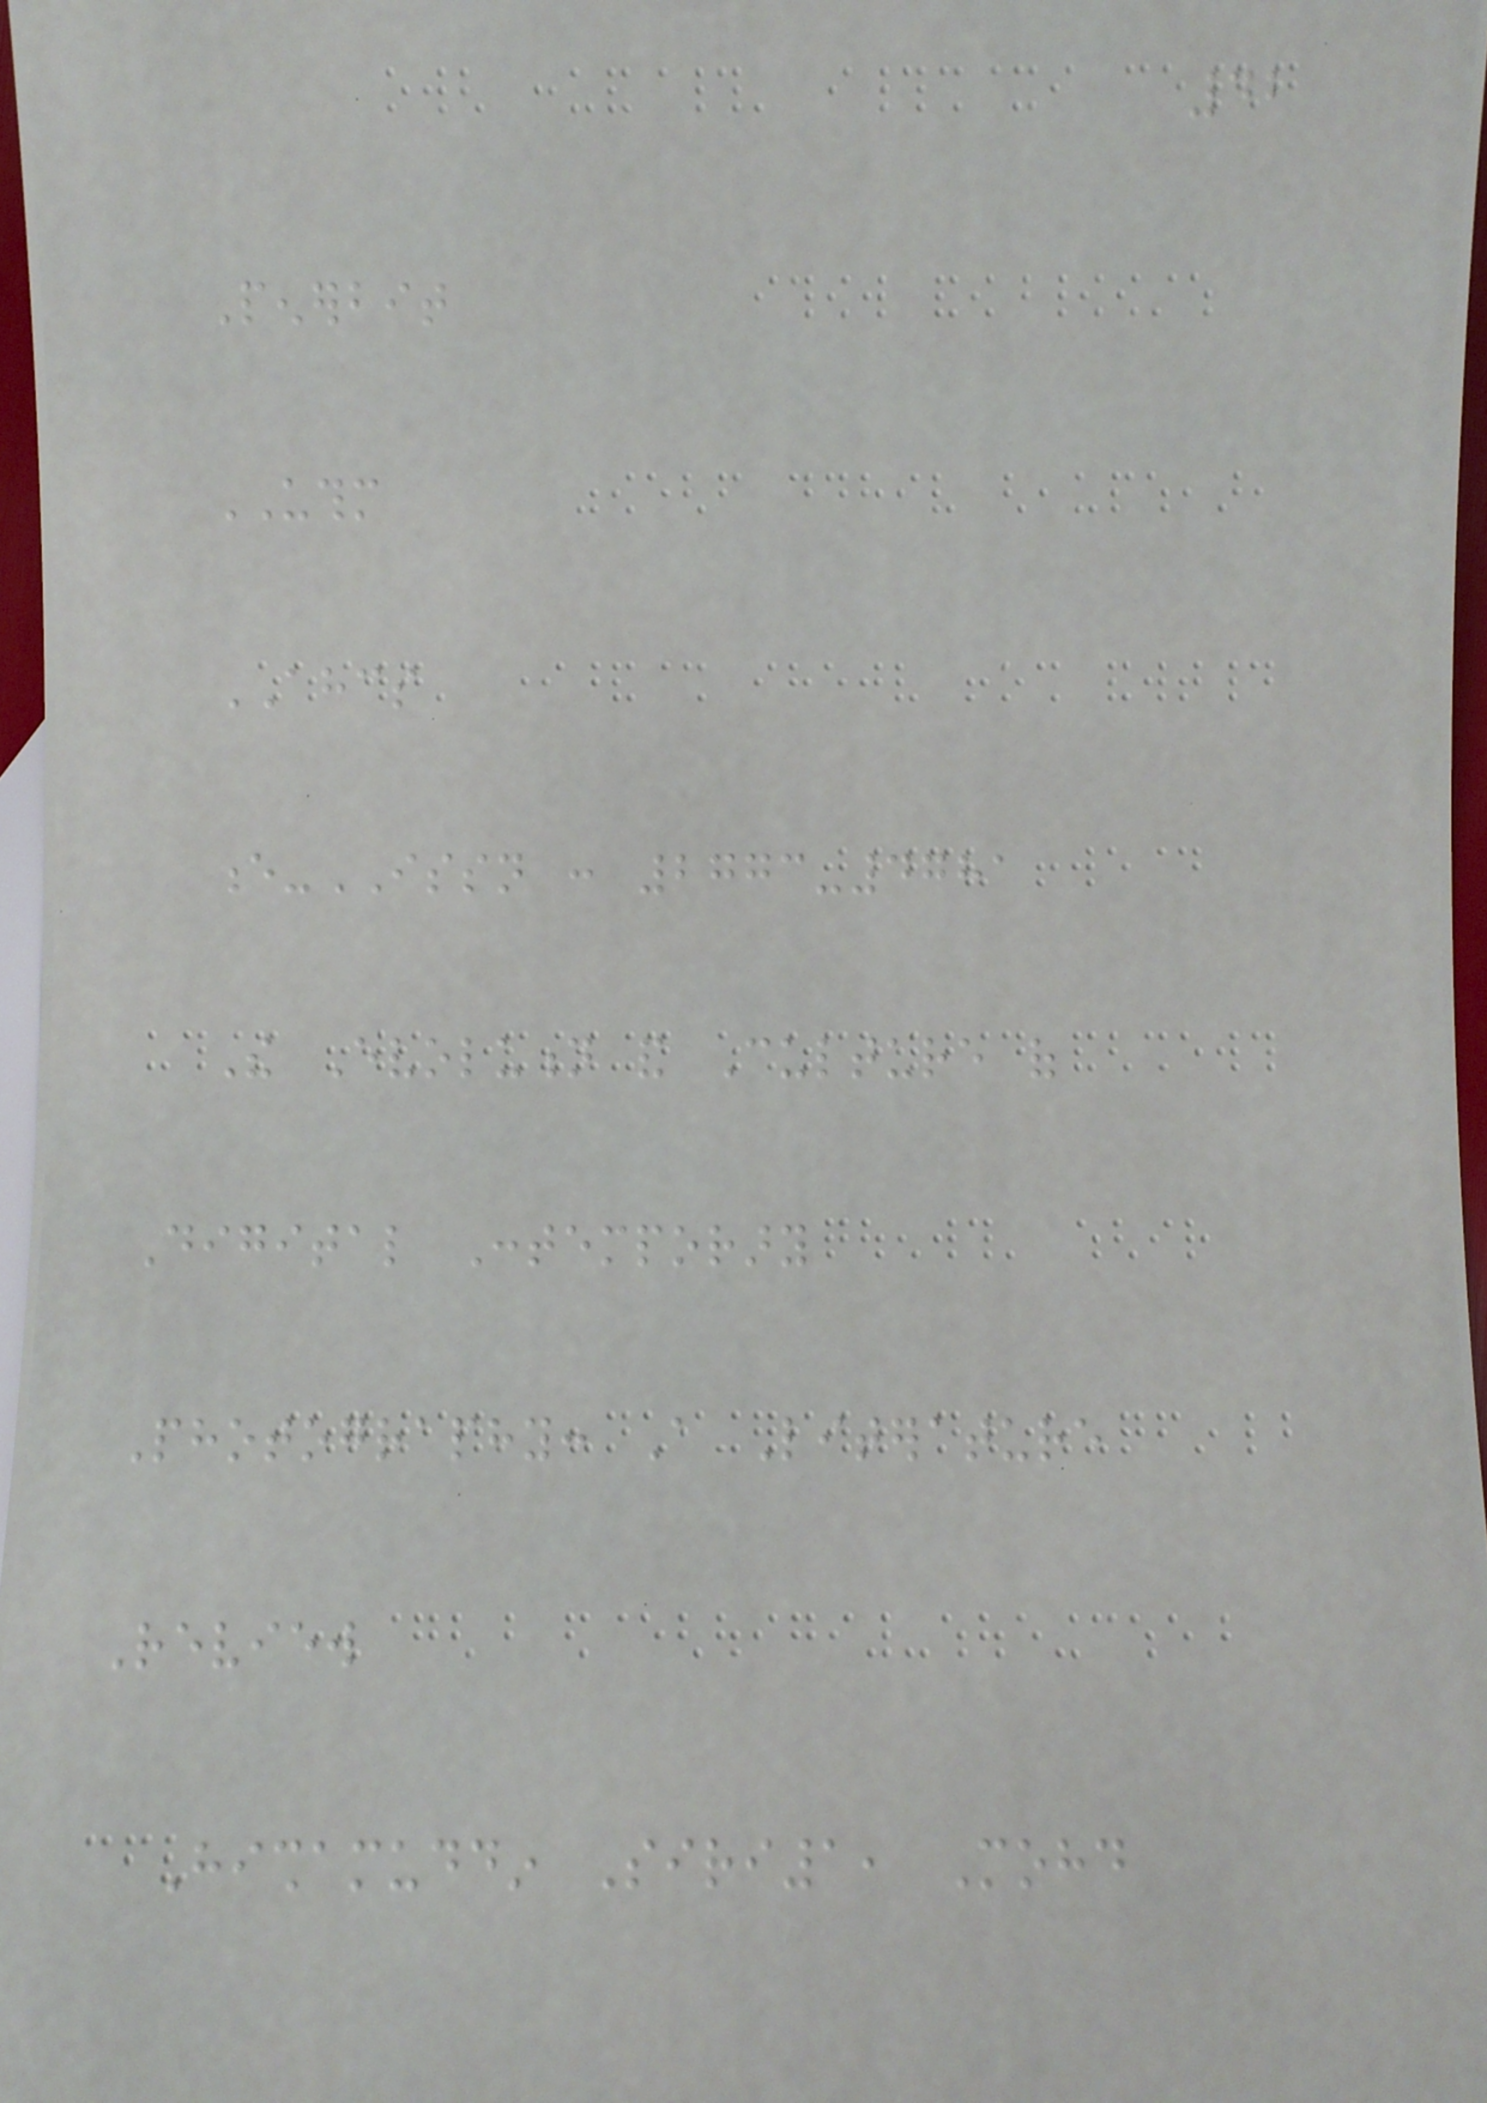42
Penerbit
UTHM
AHCS
e-ISSN : 2773-4781
The Evolution and Culture of
Digital Contemporary
Photography: A Literature
Review
Hishamuddin Siri1, Mohd
